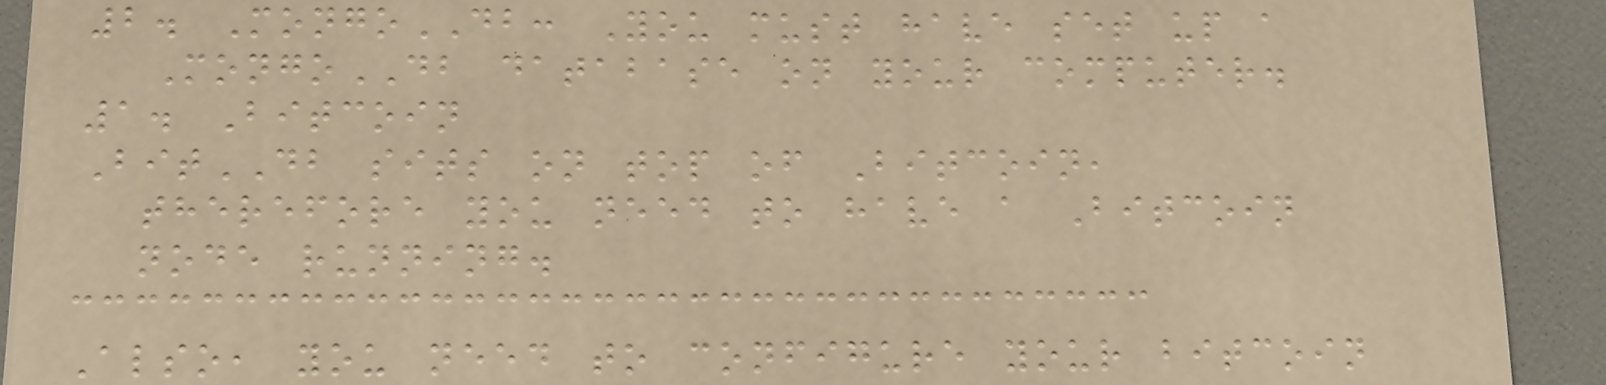2. MongoDB: You must have set up a
MongoDB database on your computer.
1. Bitcoin
BitDB sits on top of Bitcoin,
therefore you need to have a Bitcoin
node running.
Also, you need to configure your bitcoin
